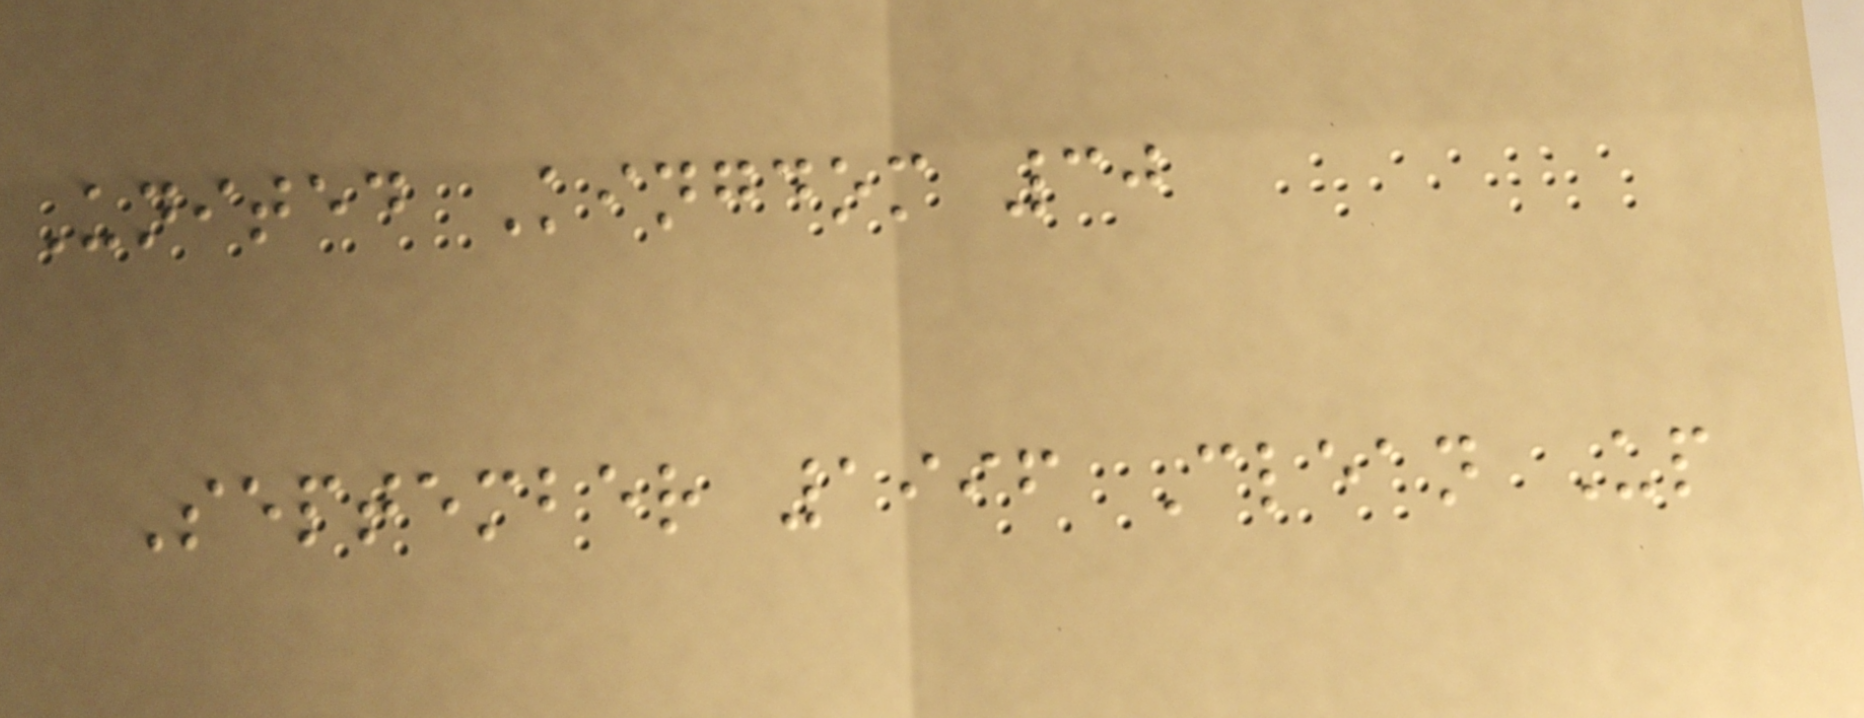United Kingdom 30
September 1996 Clean Up
